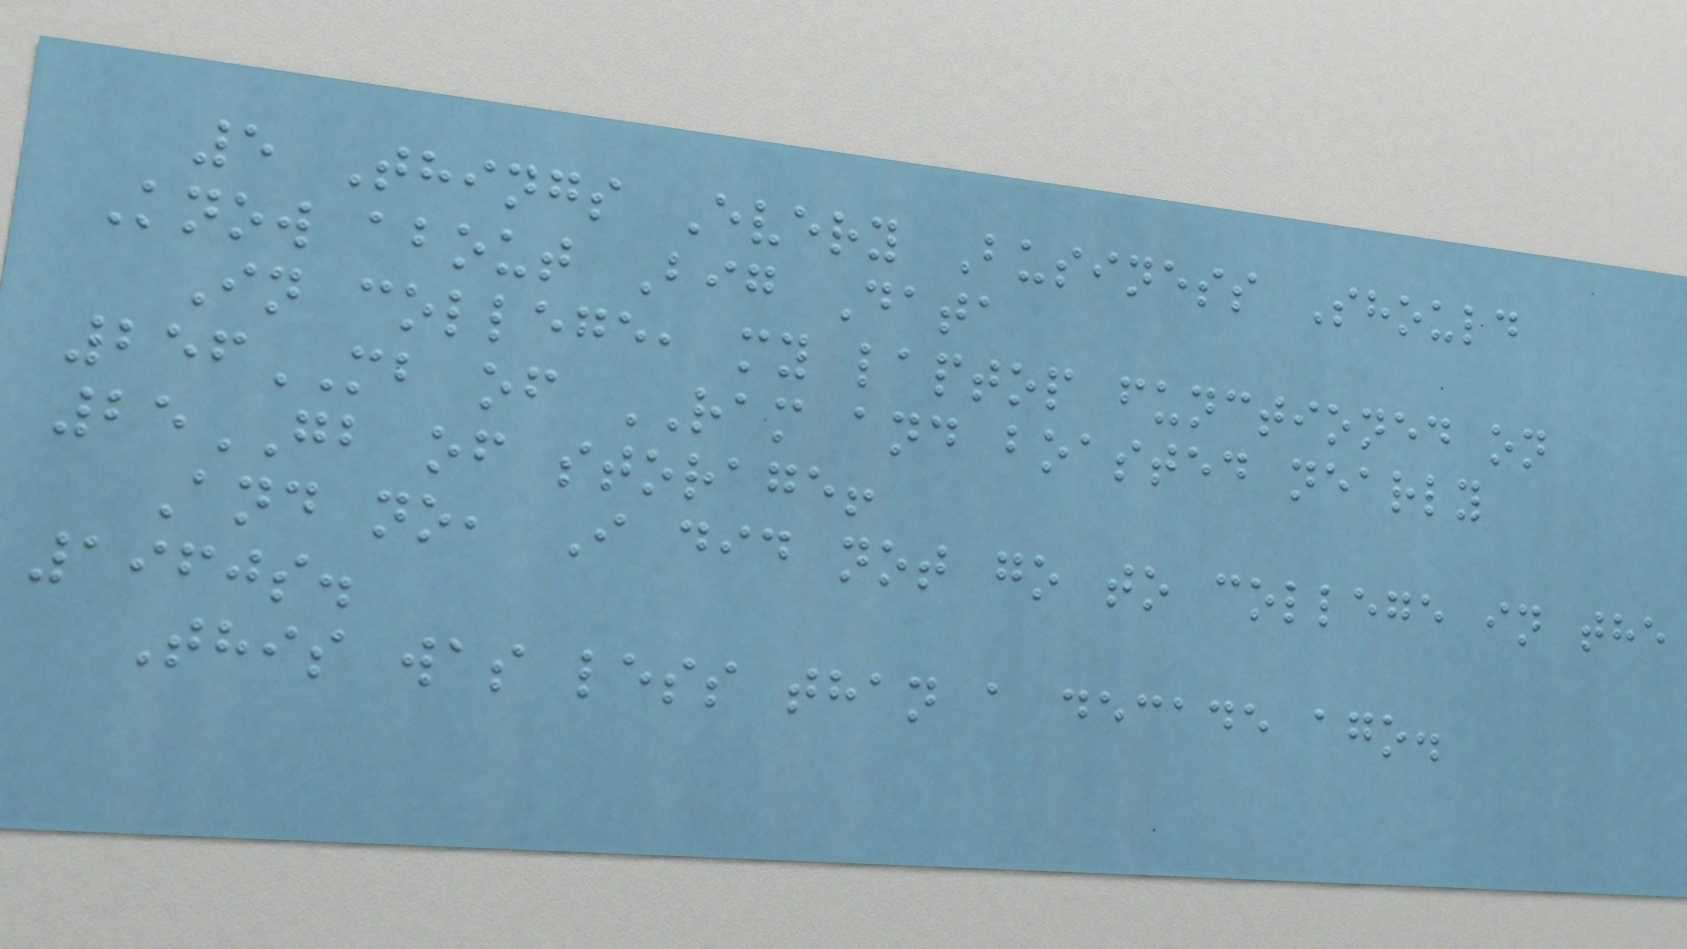5 Things Every Business Should
Know about Big Data
In college, my laptop functioned on
256MB of RAM and boasted nearly
25GB of storage!
And no, I did not go to college in the
1960s.
This was less than a decade ago.
